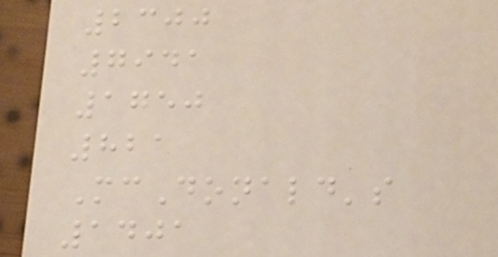2300
7941
1750
821
McDonald's
1401
